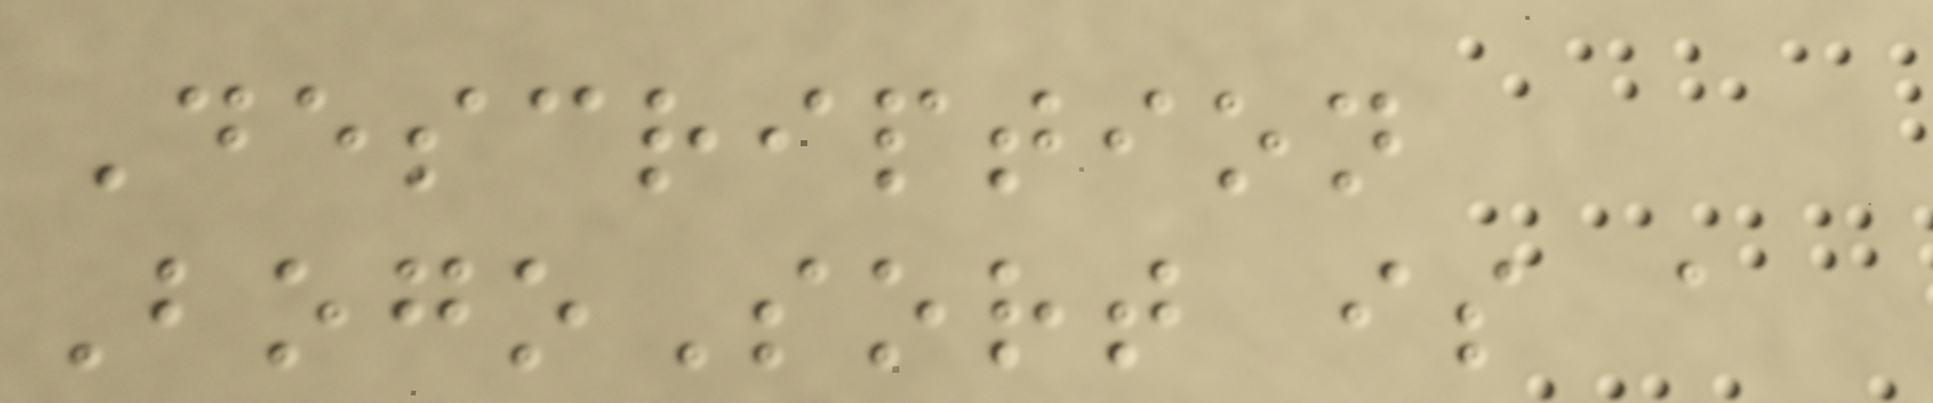Description
BogoSort is a
